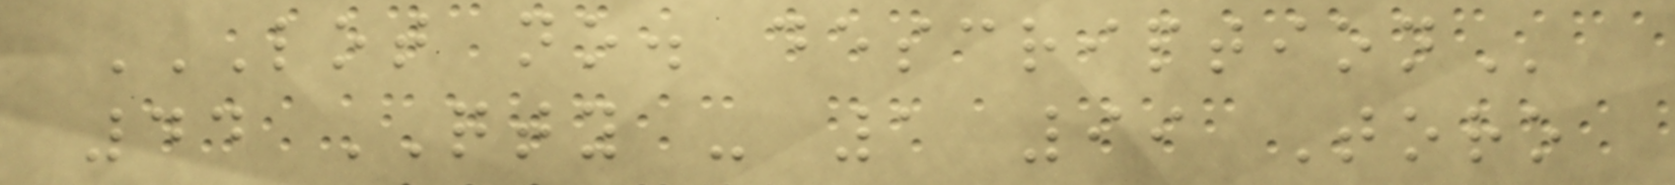LOT NO. DESCRIPTION
44 QTY - 1 99 Toro
